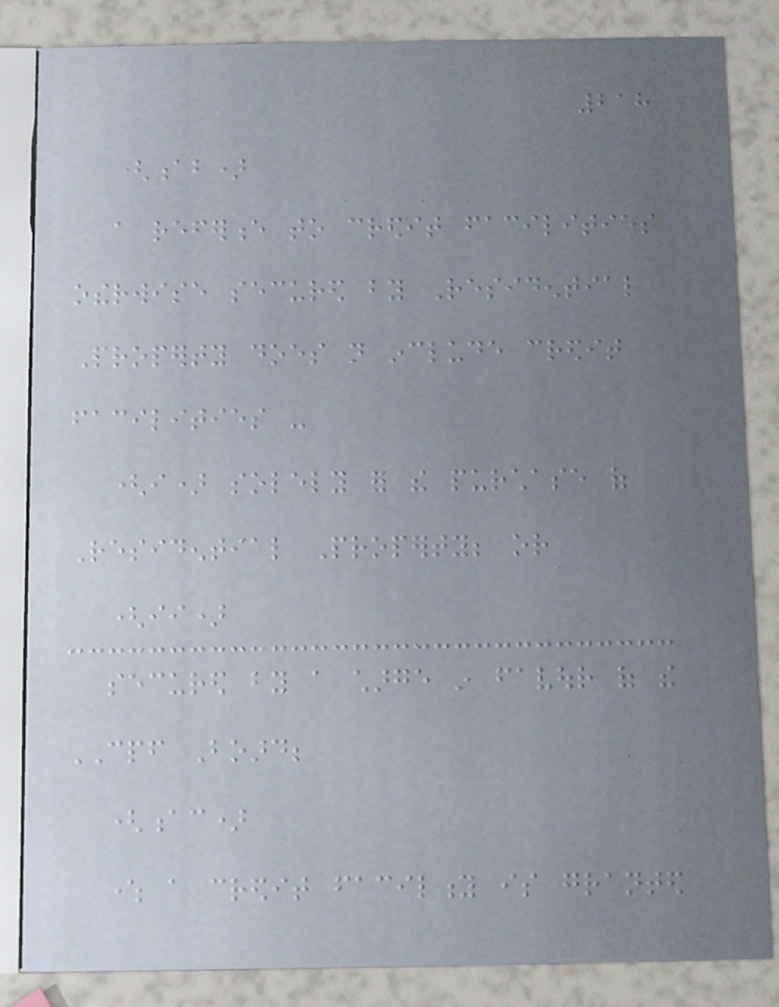218
(ab)
a reference to credit facilities
otherwise secured by Residential
Property does not include credit
facilities -
(i) solely for the purchase of
Residential Property; or
(ii)
secured by a charge in favour of the
CPF Board;
(ac)
where a credit facility is granted
